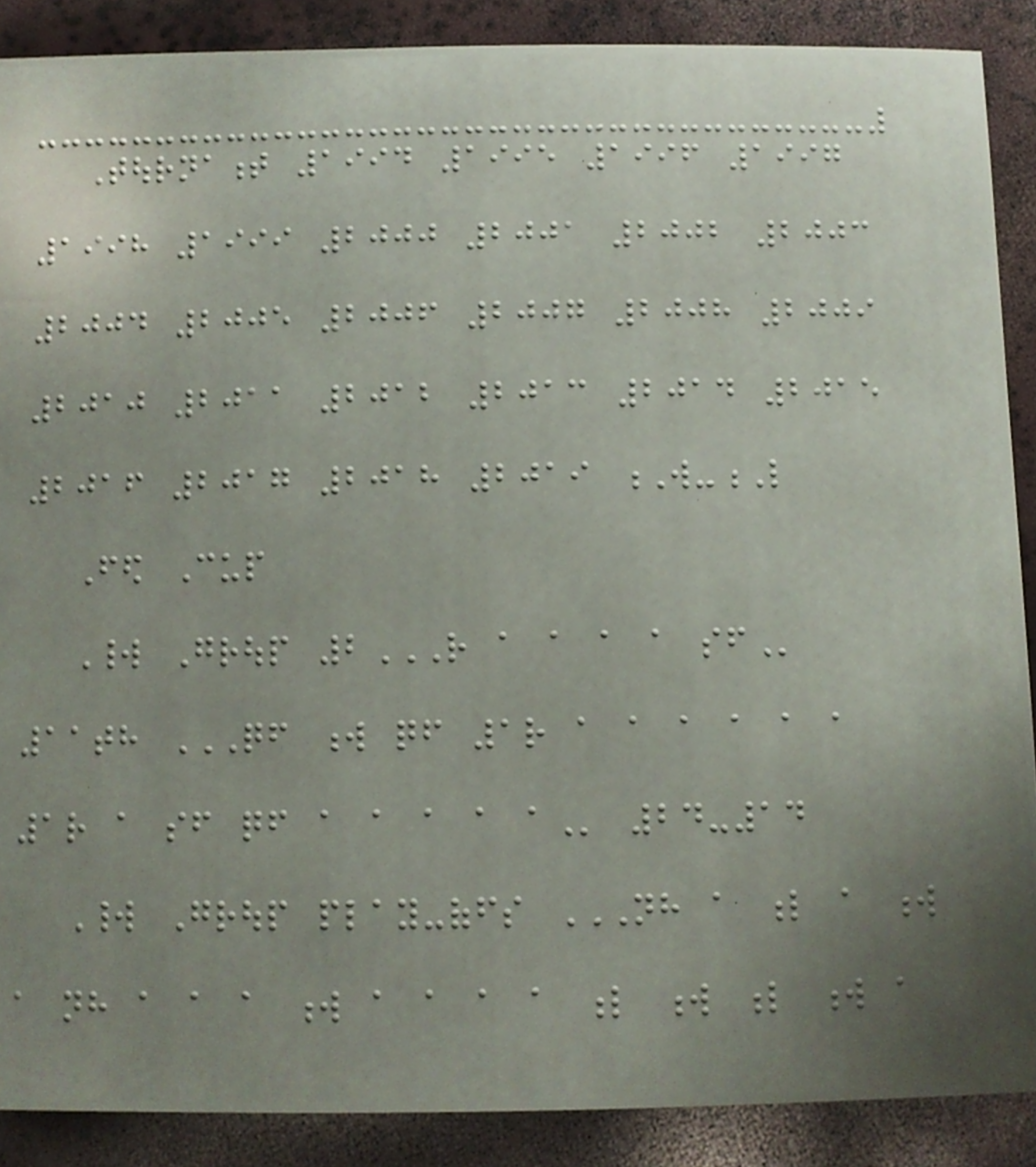Tournament 1994 1995 1996 1997
1998 1999 2000 2001 2002 2003
2004 2005 2006 2007 2008 2009
2010 2011 2012 2013 2014 2015
2016 2017 2018 2019 W-L
Fed Cup
World Group 2R A A A A SF
11th QF W QF 1R A A A A A A
1R A SF QF A A A A A 24-14
World Group play-offs NH A L A W
A NH A A A W A A A A L W L W A
